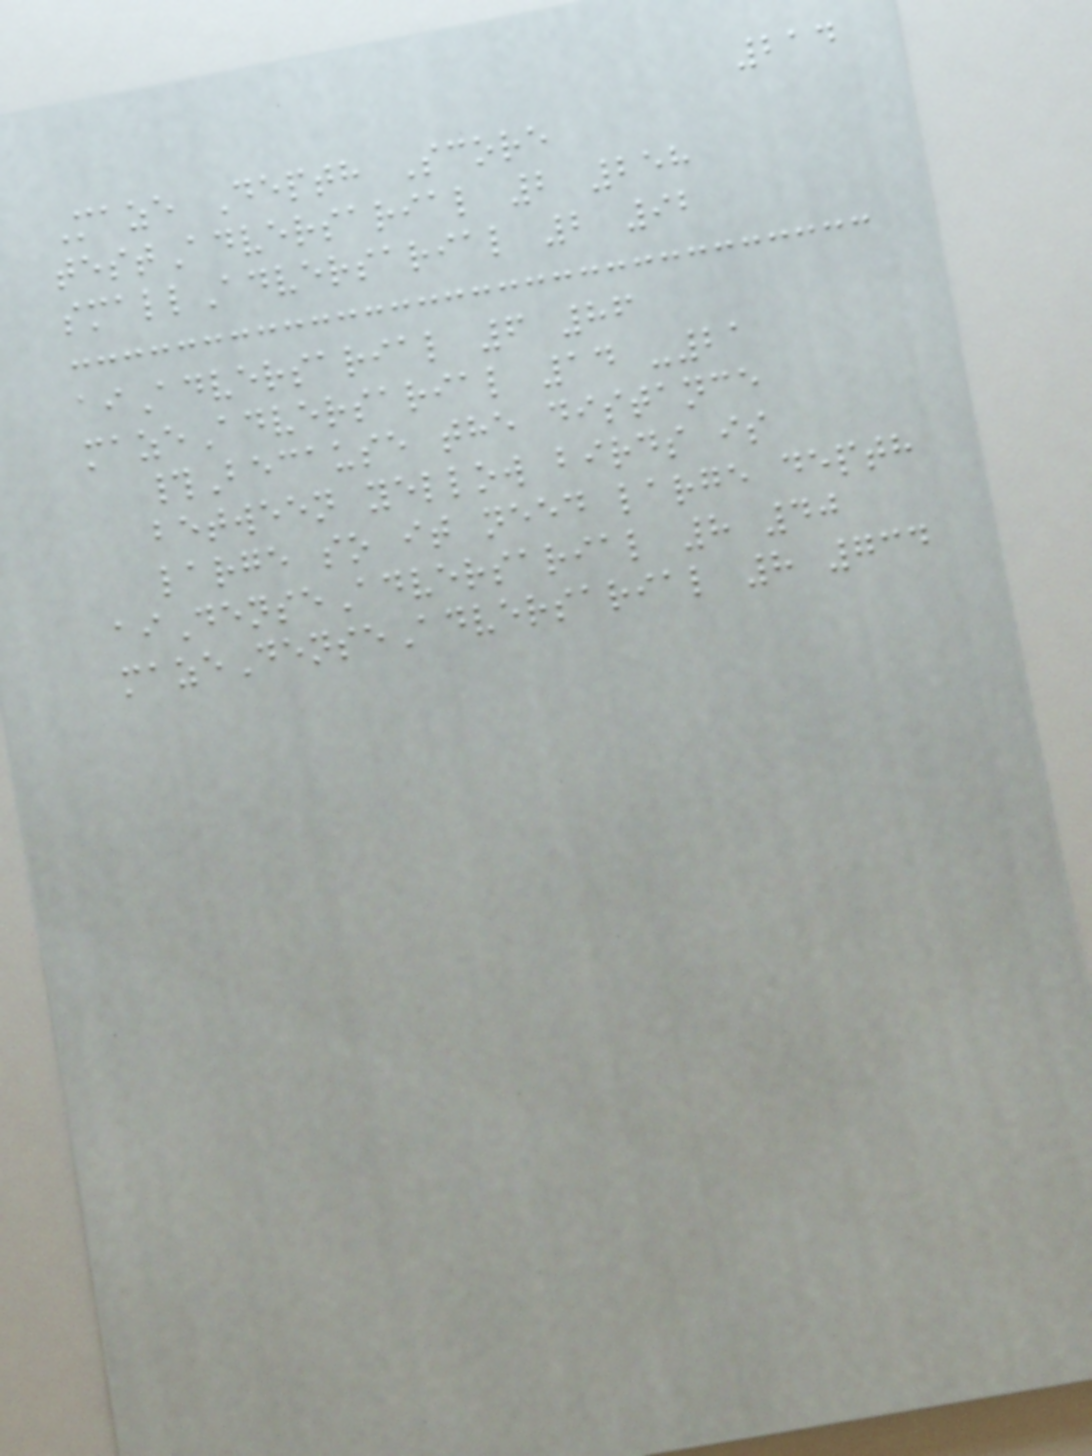214
Maze Depth Score
testAdversarial 2 258
smallAdversarial 2 92
aiAdversarial 6 86
mazeAdversarial 14 -21
#Because the distance
between yellow birds is
large so it need large depth
aiDenseAdversarial 8 40
mazeDenseAdversarial 8 734
